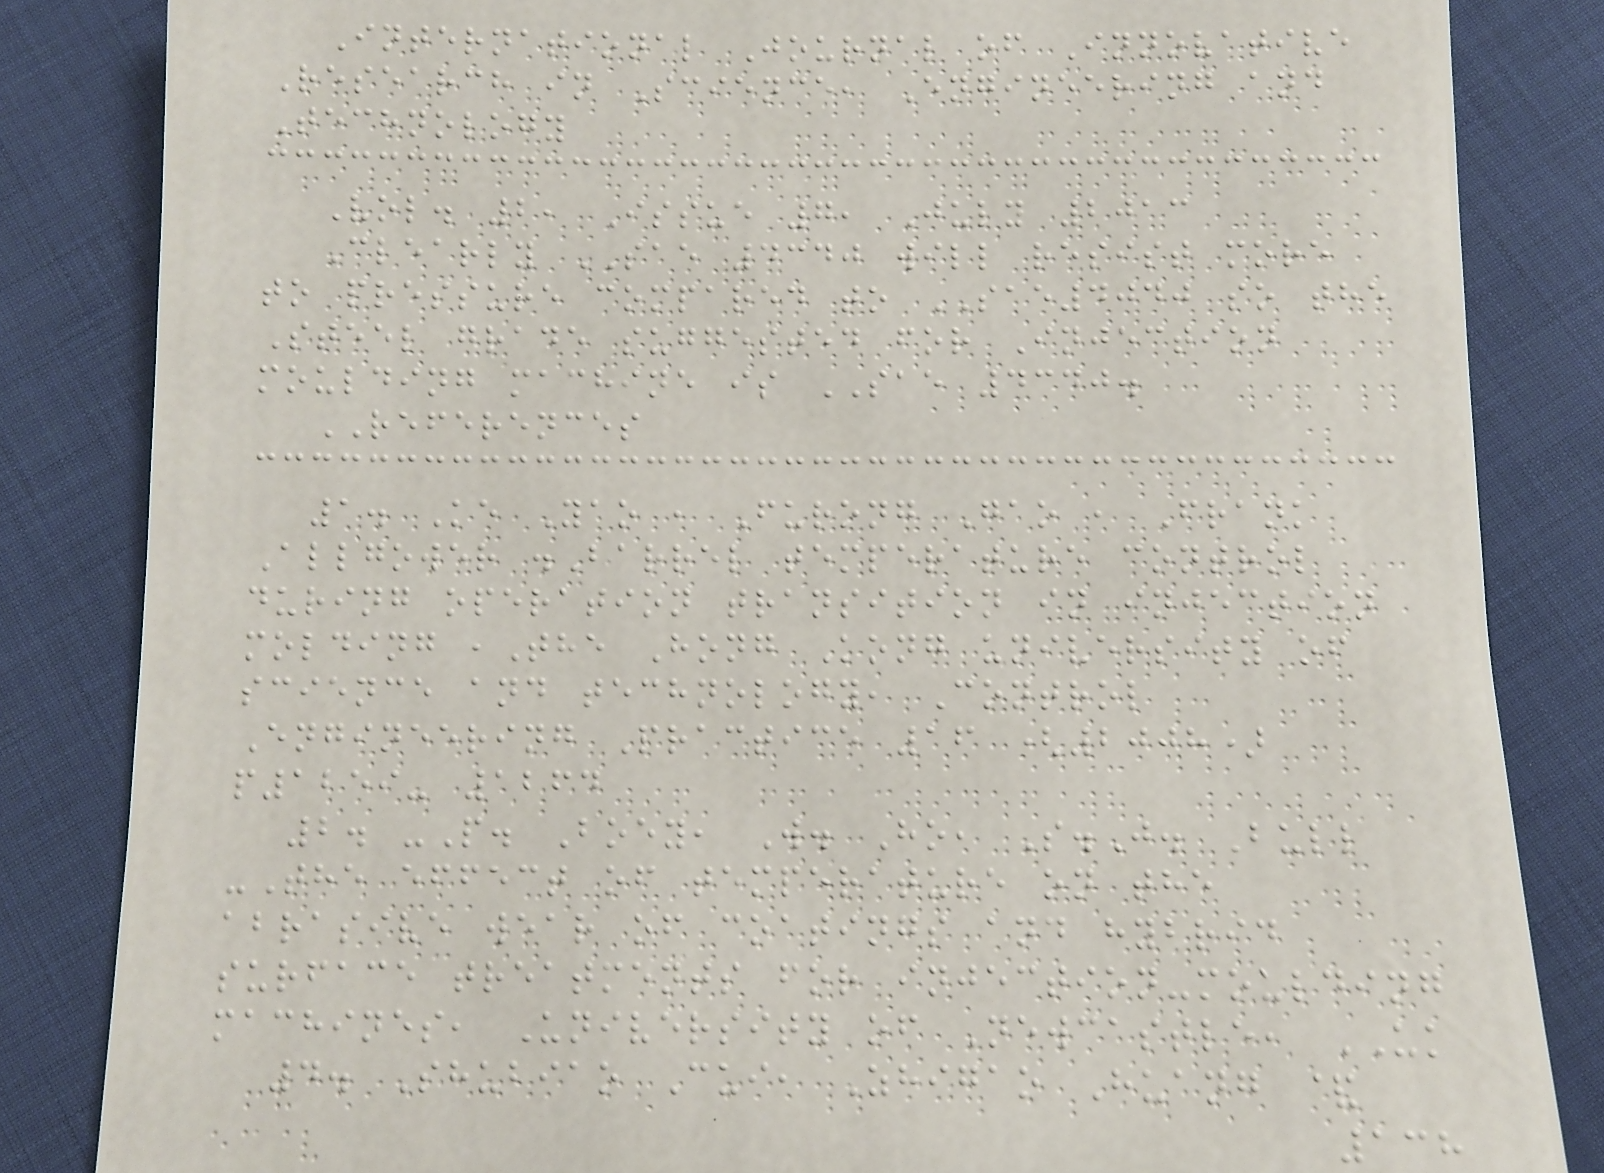International Journal of Innovative
Research in Science, Engineering and
Technology
Vol. 2, Issue 7, July 2013
Clearly SAE 4340 will resist more
to pressure compared to SAE4040 so the
Steel grade suggested for Injection
moulding machine is SAE 4340.
REFERENCES
1. Ke Yao , Furong Gao , Frank
Allgower .Barrel temperature control
during operation transition in injection
molding ,The Hong Kong university of
science and technology, Control
Engineering Practice 16 (2008)
p1259- 1264
2. -P. Boey, W. Ho, S.J. Bull
-The effect of temperature on the
abrasive wear of coatings and hybrid
surface treatments for injection-moulding
machines, University of Newcastle, UK
4. Shubiao Cui, Zhigao Huang &
138
